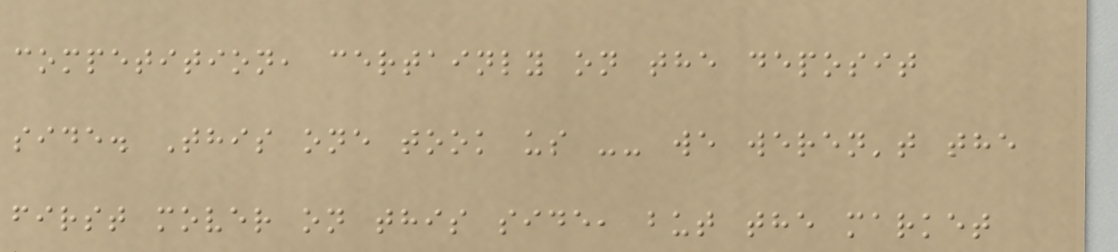competition, certainly on the deposit
side. This one took us -- we weren't the
first mover on this side, but the market
